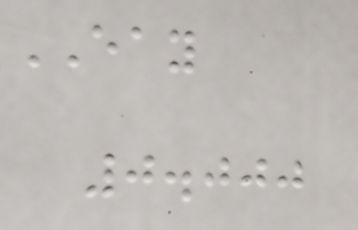EAY
0.000
